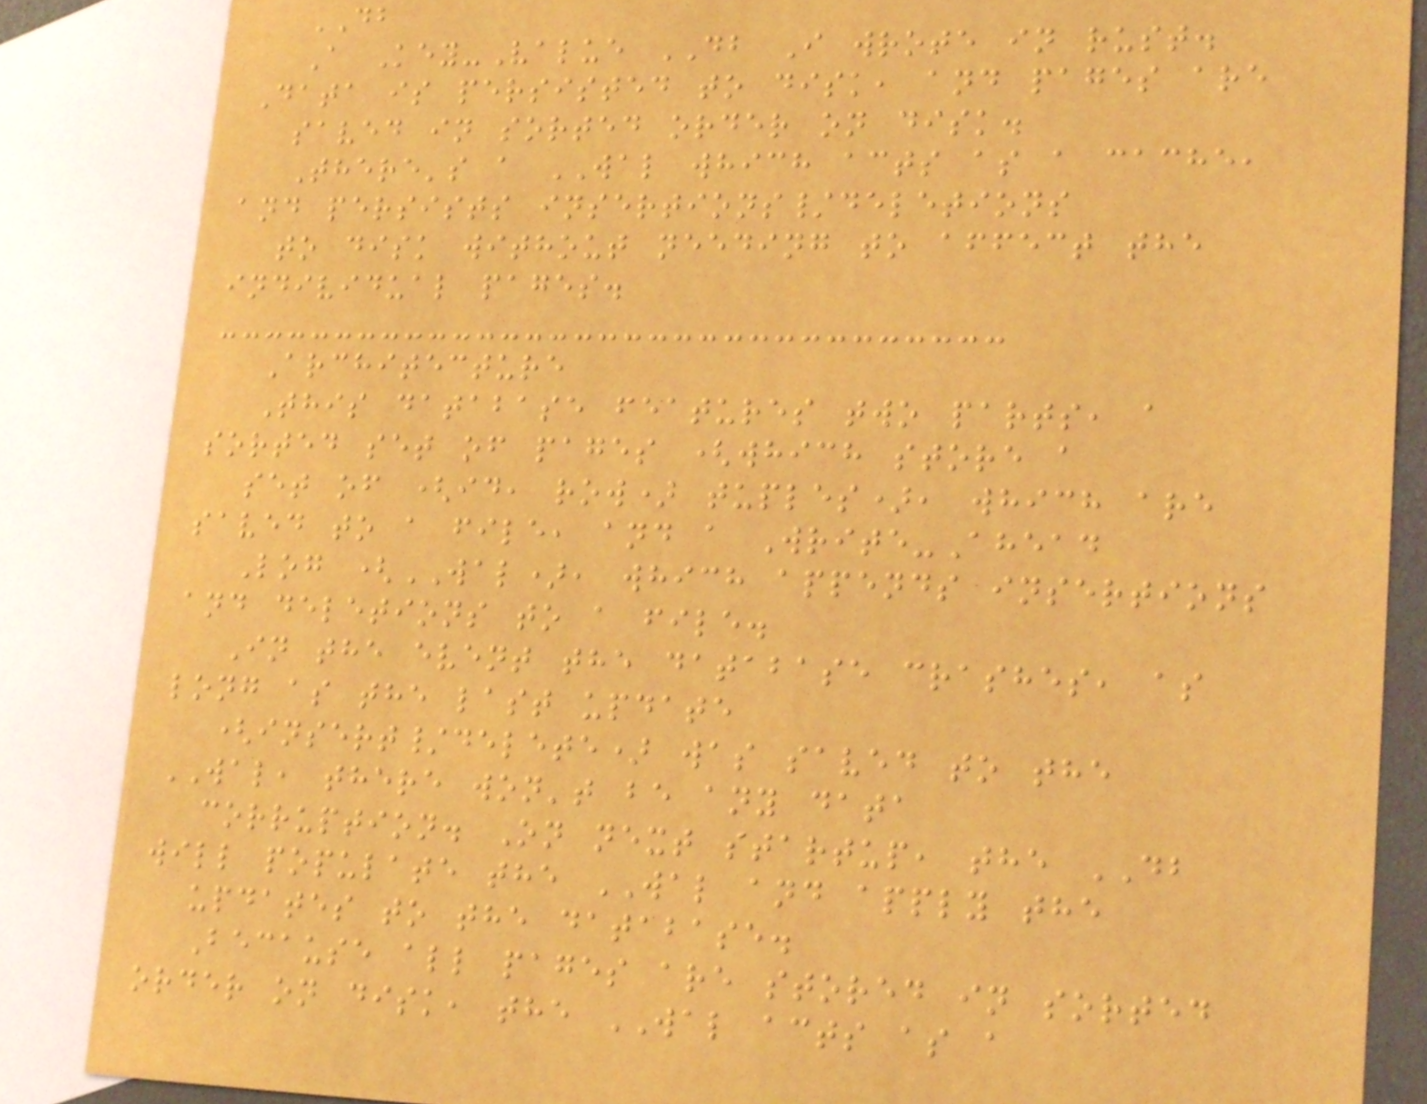DB
A Key-Value DB I wrote in rust.
Data is persisted to disk, and pages are
saved in sorted order on disk.
There's a WAL which acts as a cache,
and persists insertions/deletions
to disk without needing to affect the
individual pages.
Architecture
This database features two parts, a
sorted set of pages (which store a
set of (id, row) tuples), which are
saved to a file, and a Write-Ahead
Log (WAL), which appends insertions
and deletions to a file.
In the event the database crashes, as
long as the last update
(insert/delete) was saved to the
WAL, there won't be any data
corruption. On next startup, the DB
will populate the WAL and apply the
updates to the database.
Because all pages are stored in sorted
order on disk, the WAL acts as a
